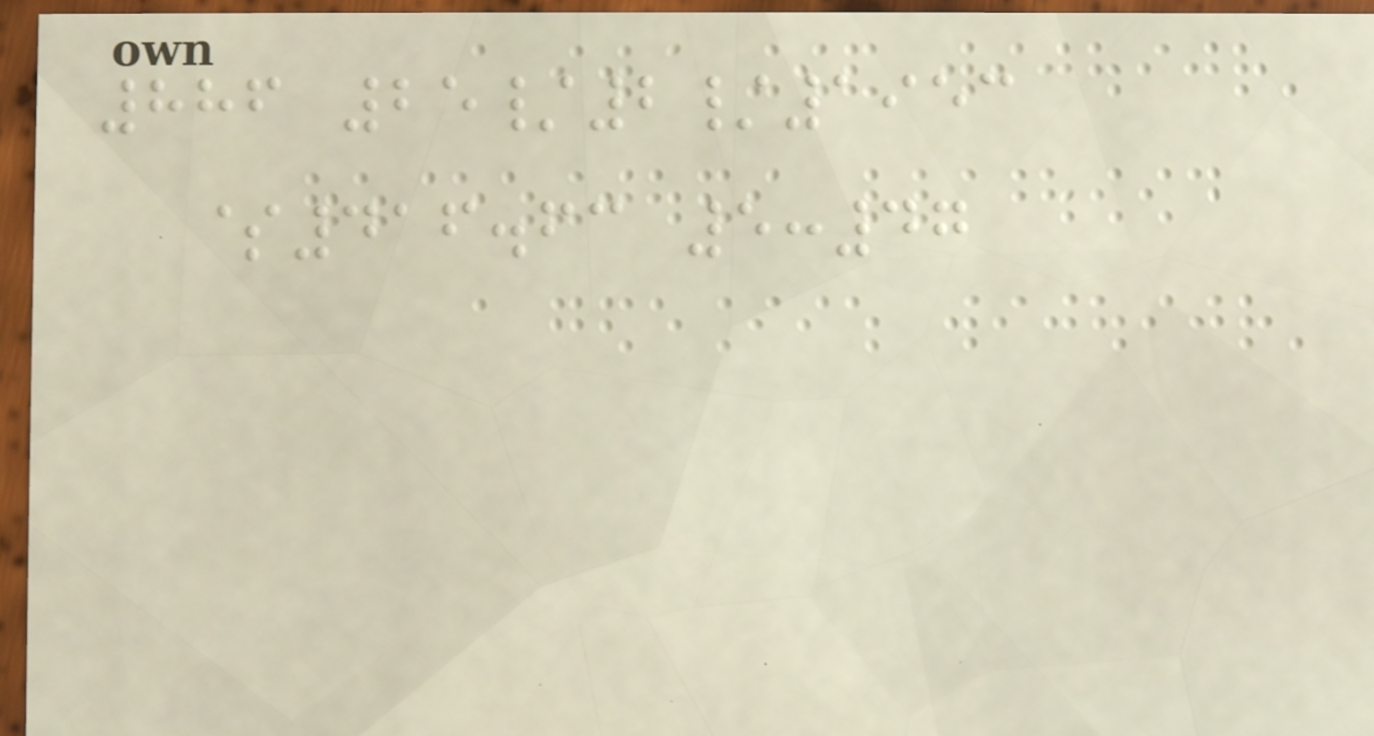886 25/2/1953
$416.63 5:47
